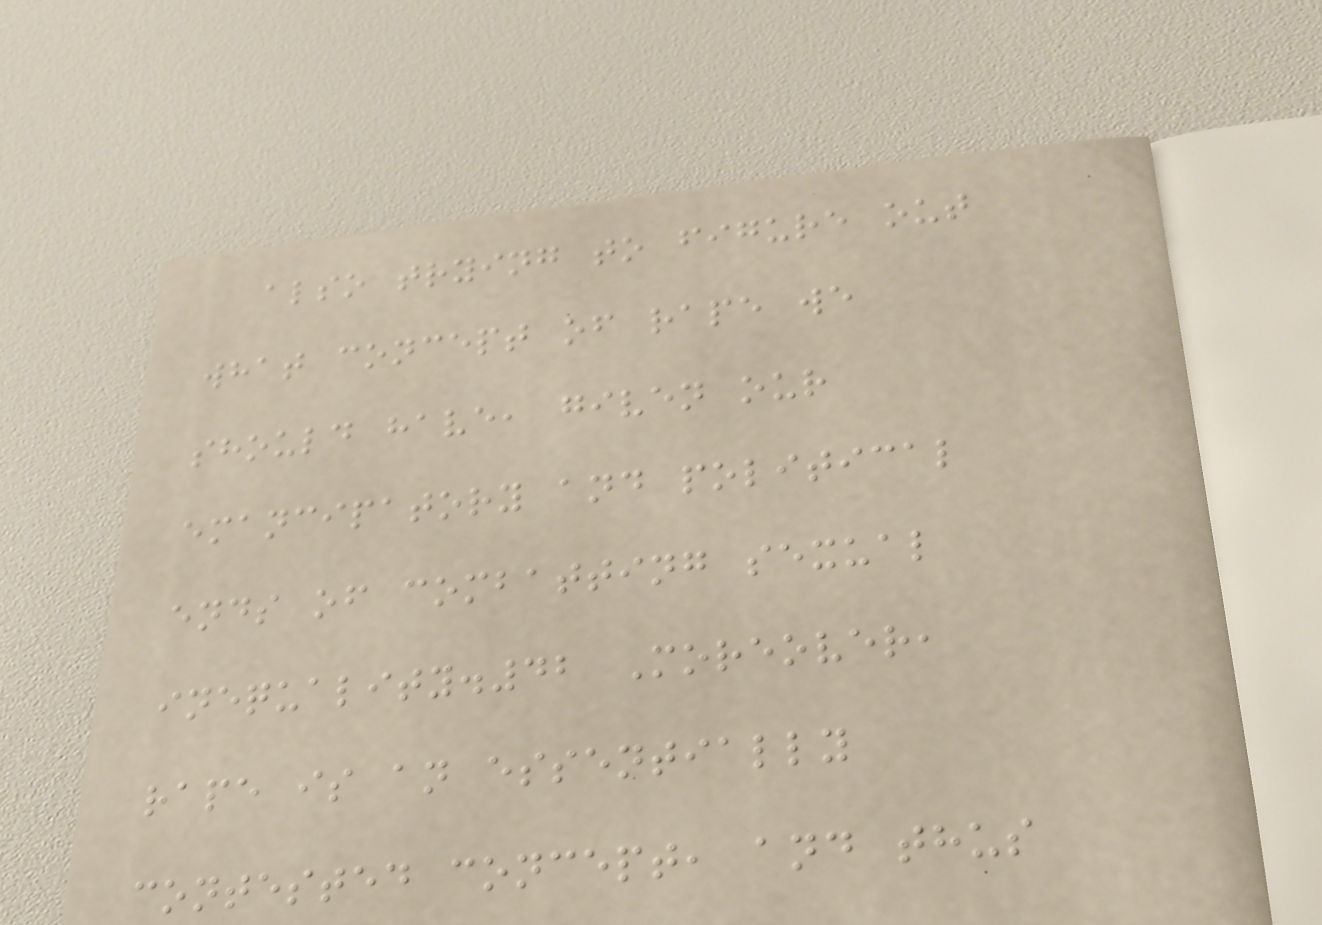also trying to figure out
what concept of rape we
should have, given our
emancipatory and political
ends of combatting sexual
inequality.42 Moreover,
rape is an essentially
contested concept, and thus
